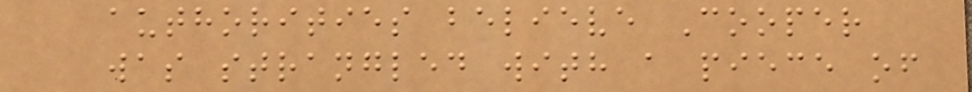authorities believe Cooper
was strangled with a piece of
